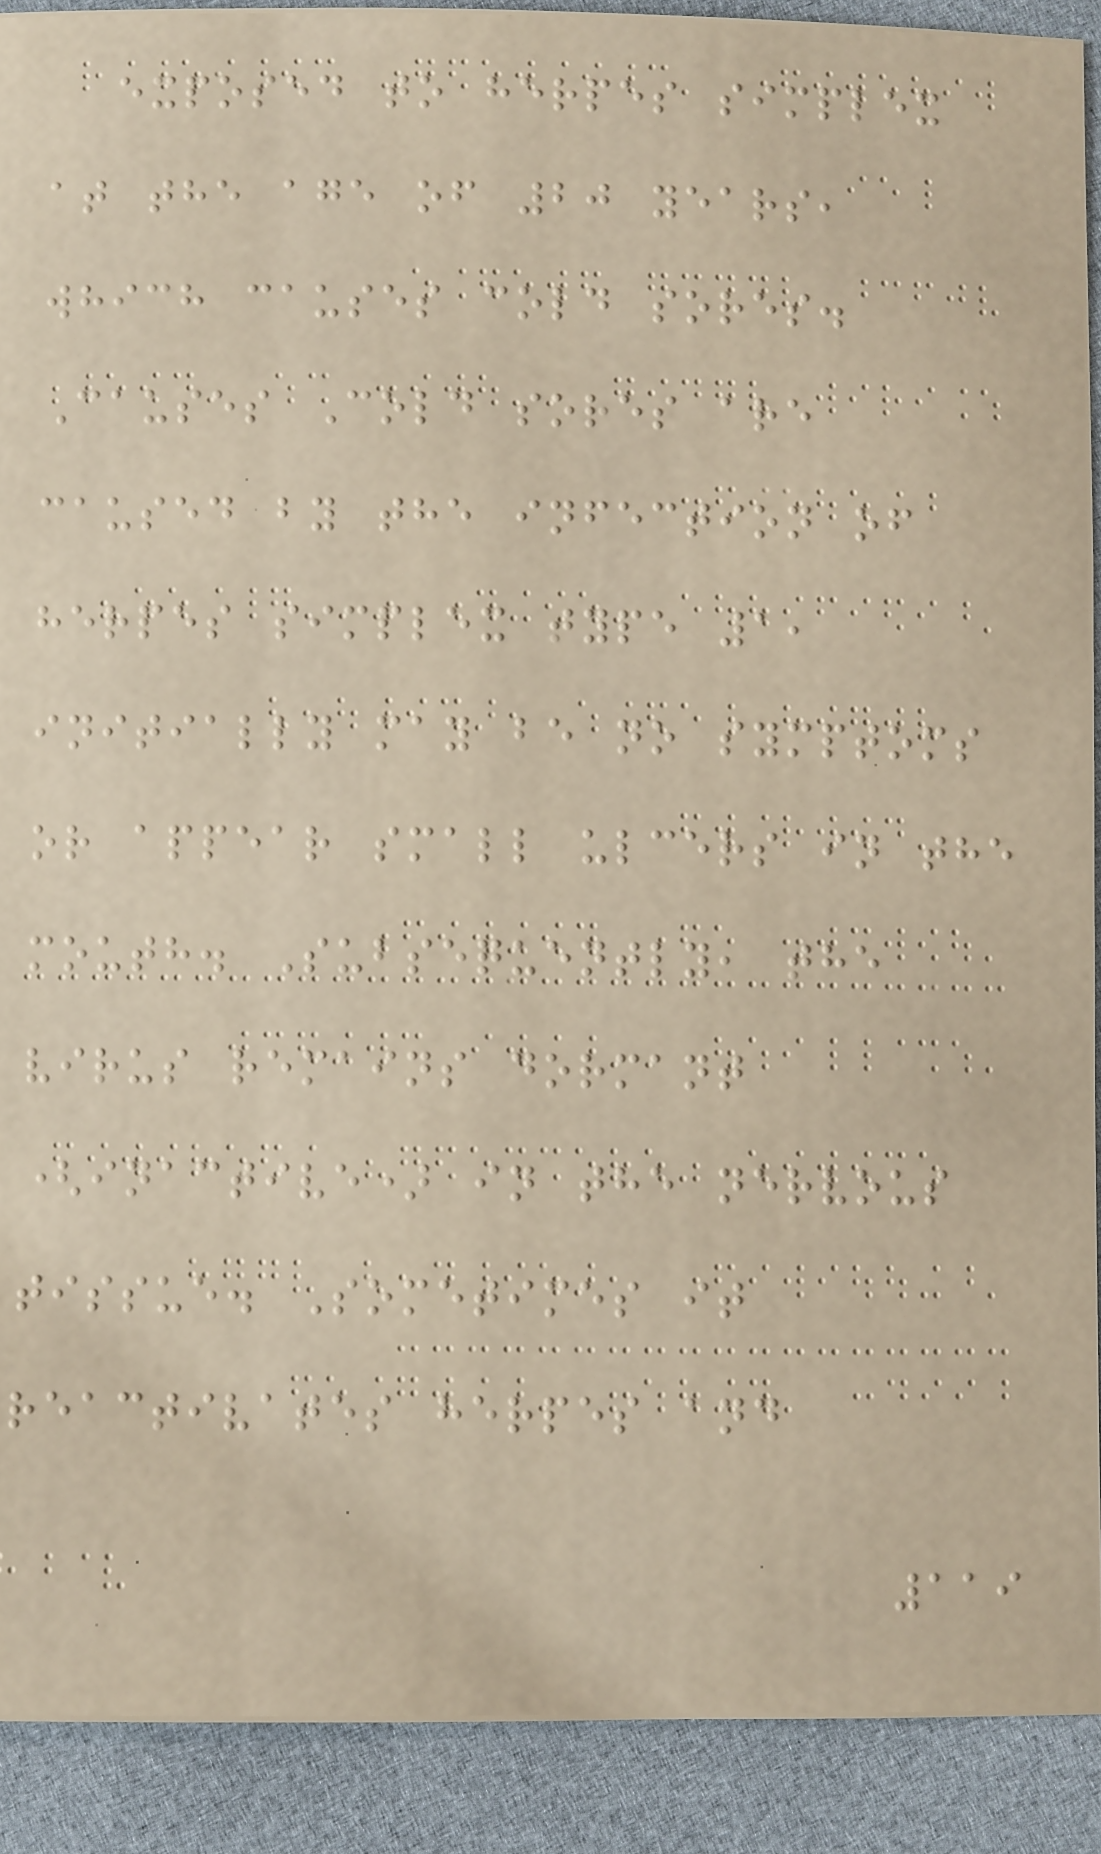exposed to herpes simplex
at the age of 20 years,
which causes cold sores.
Causes Cold sores are
caused by the infection of
herpes simplex type 1,
initially may be no symptoms
or appear small ulcers in the
mouth. Subsequently, the
virus remains dormant
(inactive) in the nervous
tissue. Sometimes it
reactivates herpes and
119
